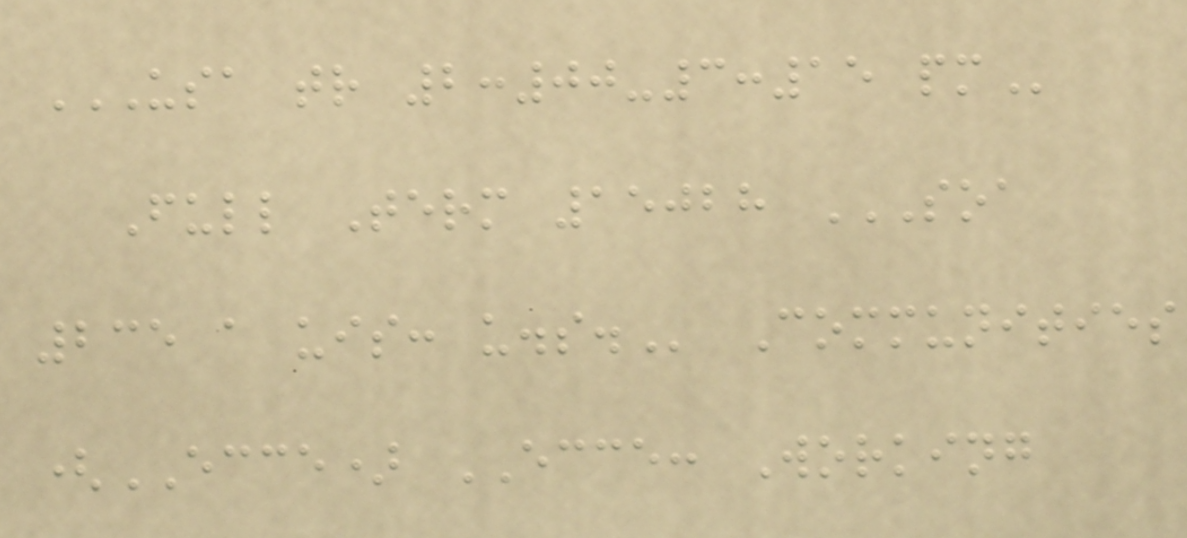USA TR 2:00-3:15 PM
Full Term 15028 SOA
235 A UIS: U.S. Communities
(ECCE) ECCE: Working
